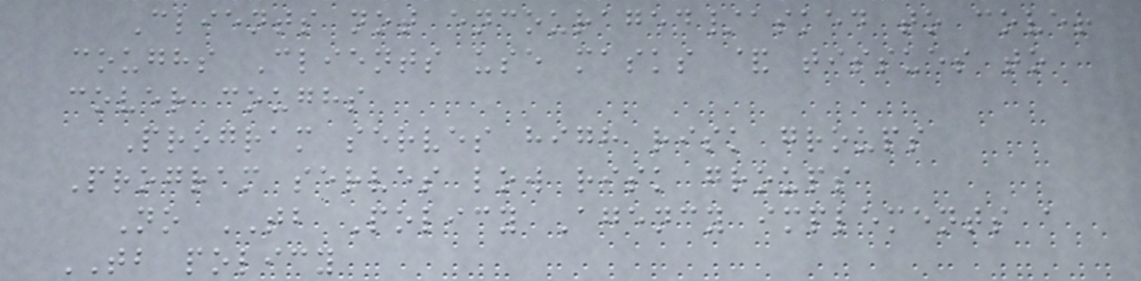Clients not encouraged/asked to cover
coughs Clients use masks & tissues to
cover coughs
Program serves high risk groups
Program serves low risk groups
No TB Policy Agency implements a
TB policy
